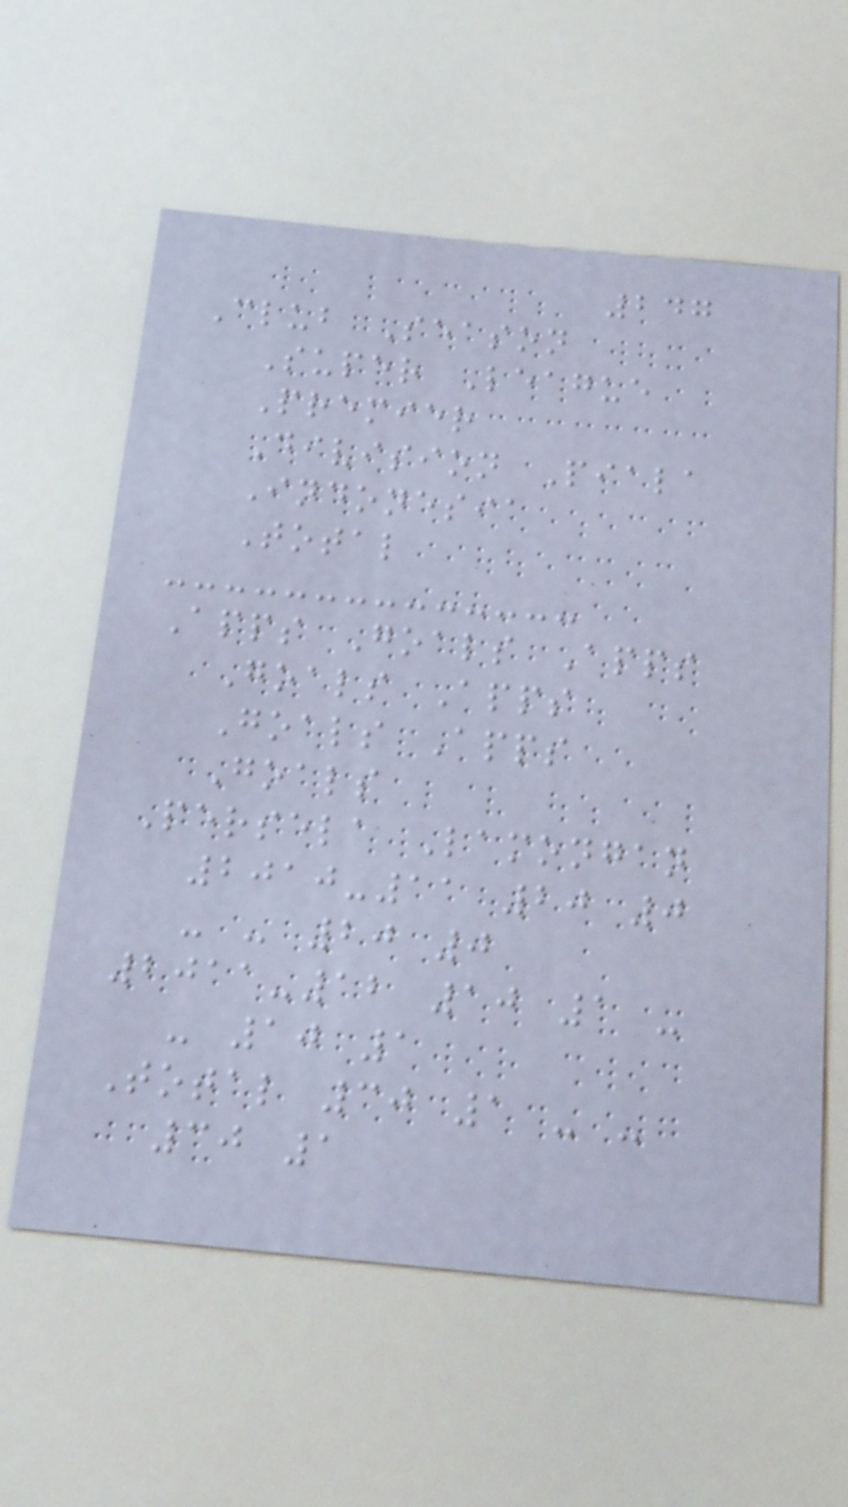247
Club Season
Super League
Premier
Division Piala
Indonesia
Total
Apps Goals Apps
Goals Apps
Goals Apps
Goals
Persela Lamongan
2010-11 20 0
- - 20 0
2011-12 10 1 -
- 10 1
Total 30 1 - -
30 1
